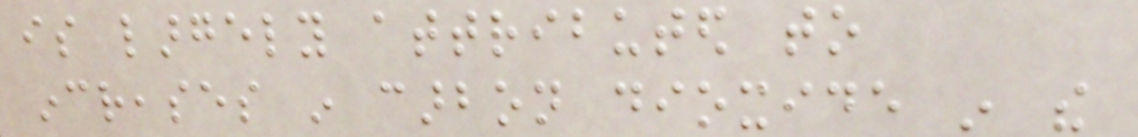is largely attributed to
increases in carbon dioxide in the
